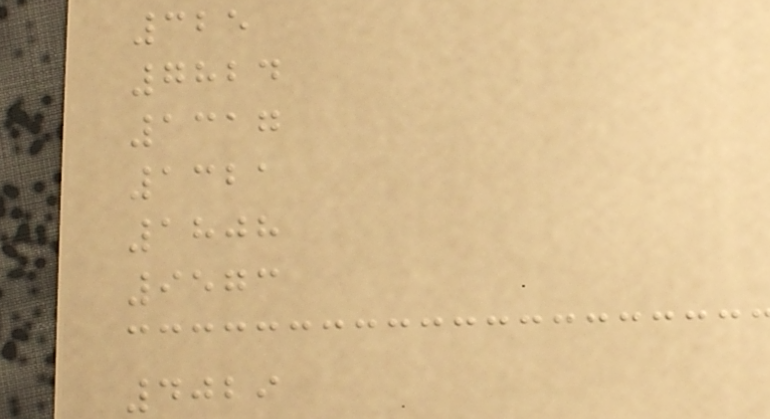325
7824
1317
1321
1808
9573
4029
